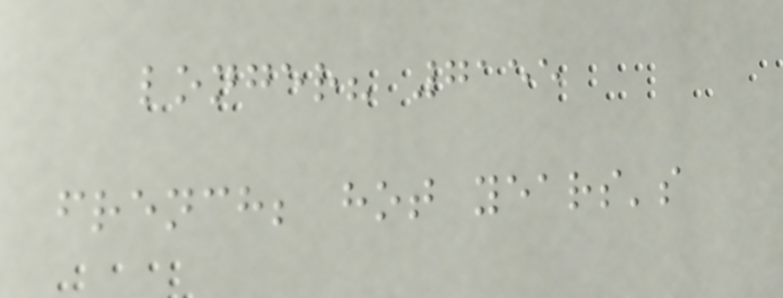longer? 7155
french; hot years's
